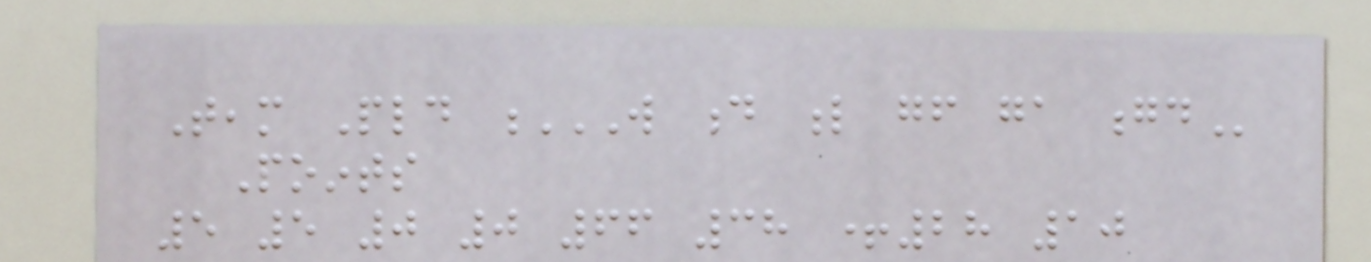Team Pld W D L GF GA GD
Points
5 5 0 0 66 38 +28 10
